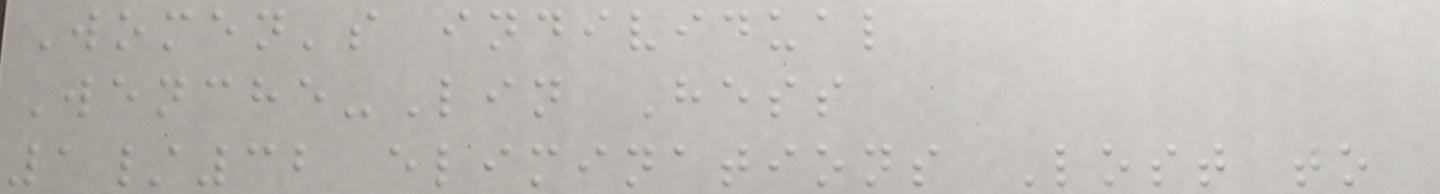Women's individual
Wenche-Lin Hess
1/32 eliminations Lost to
